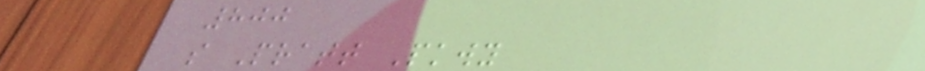800
s Pratt Pkwy
